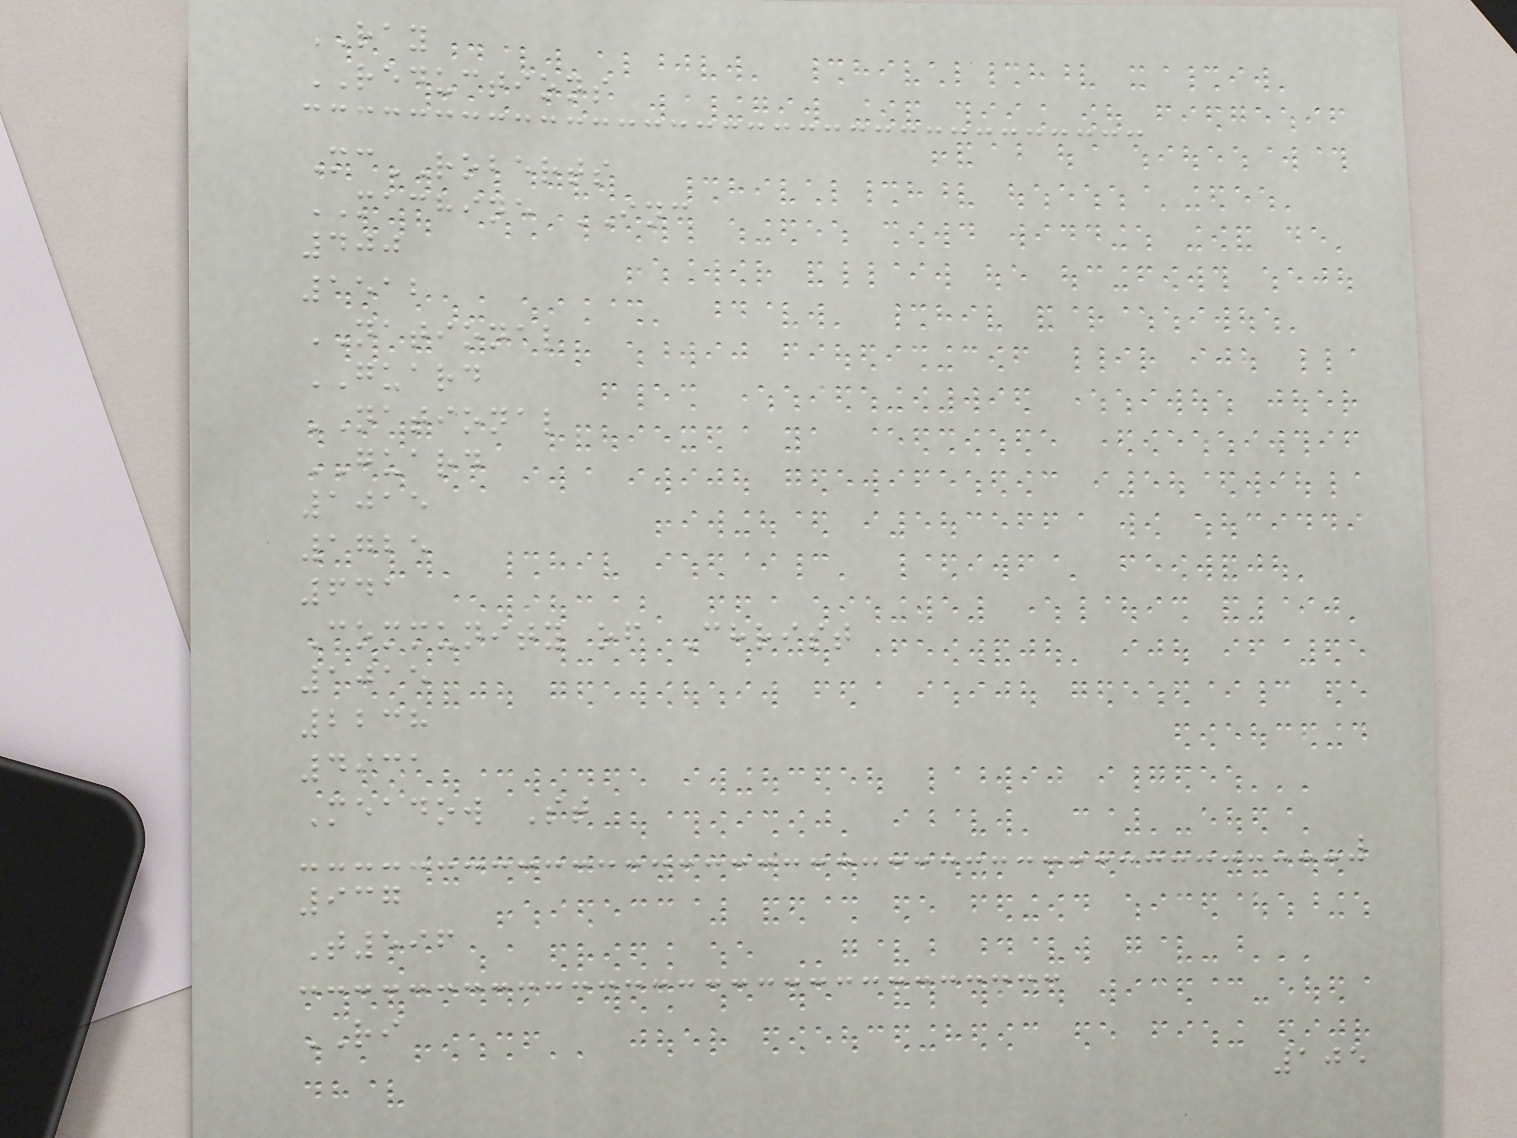RAY
REDUCTIONS
McROBERTS
MACHINE INC
400
1512
NATIONAL
GUARD
NATIONAL
GUARD
1015
1725
641
Community of Christ
1015
2238
4931
Meadow St
937
T596
RI
105
